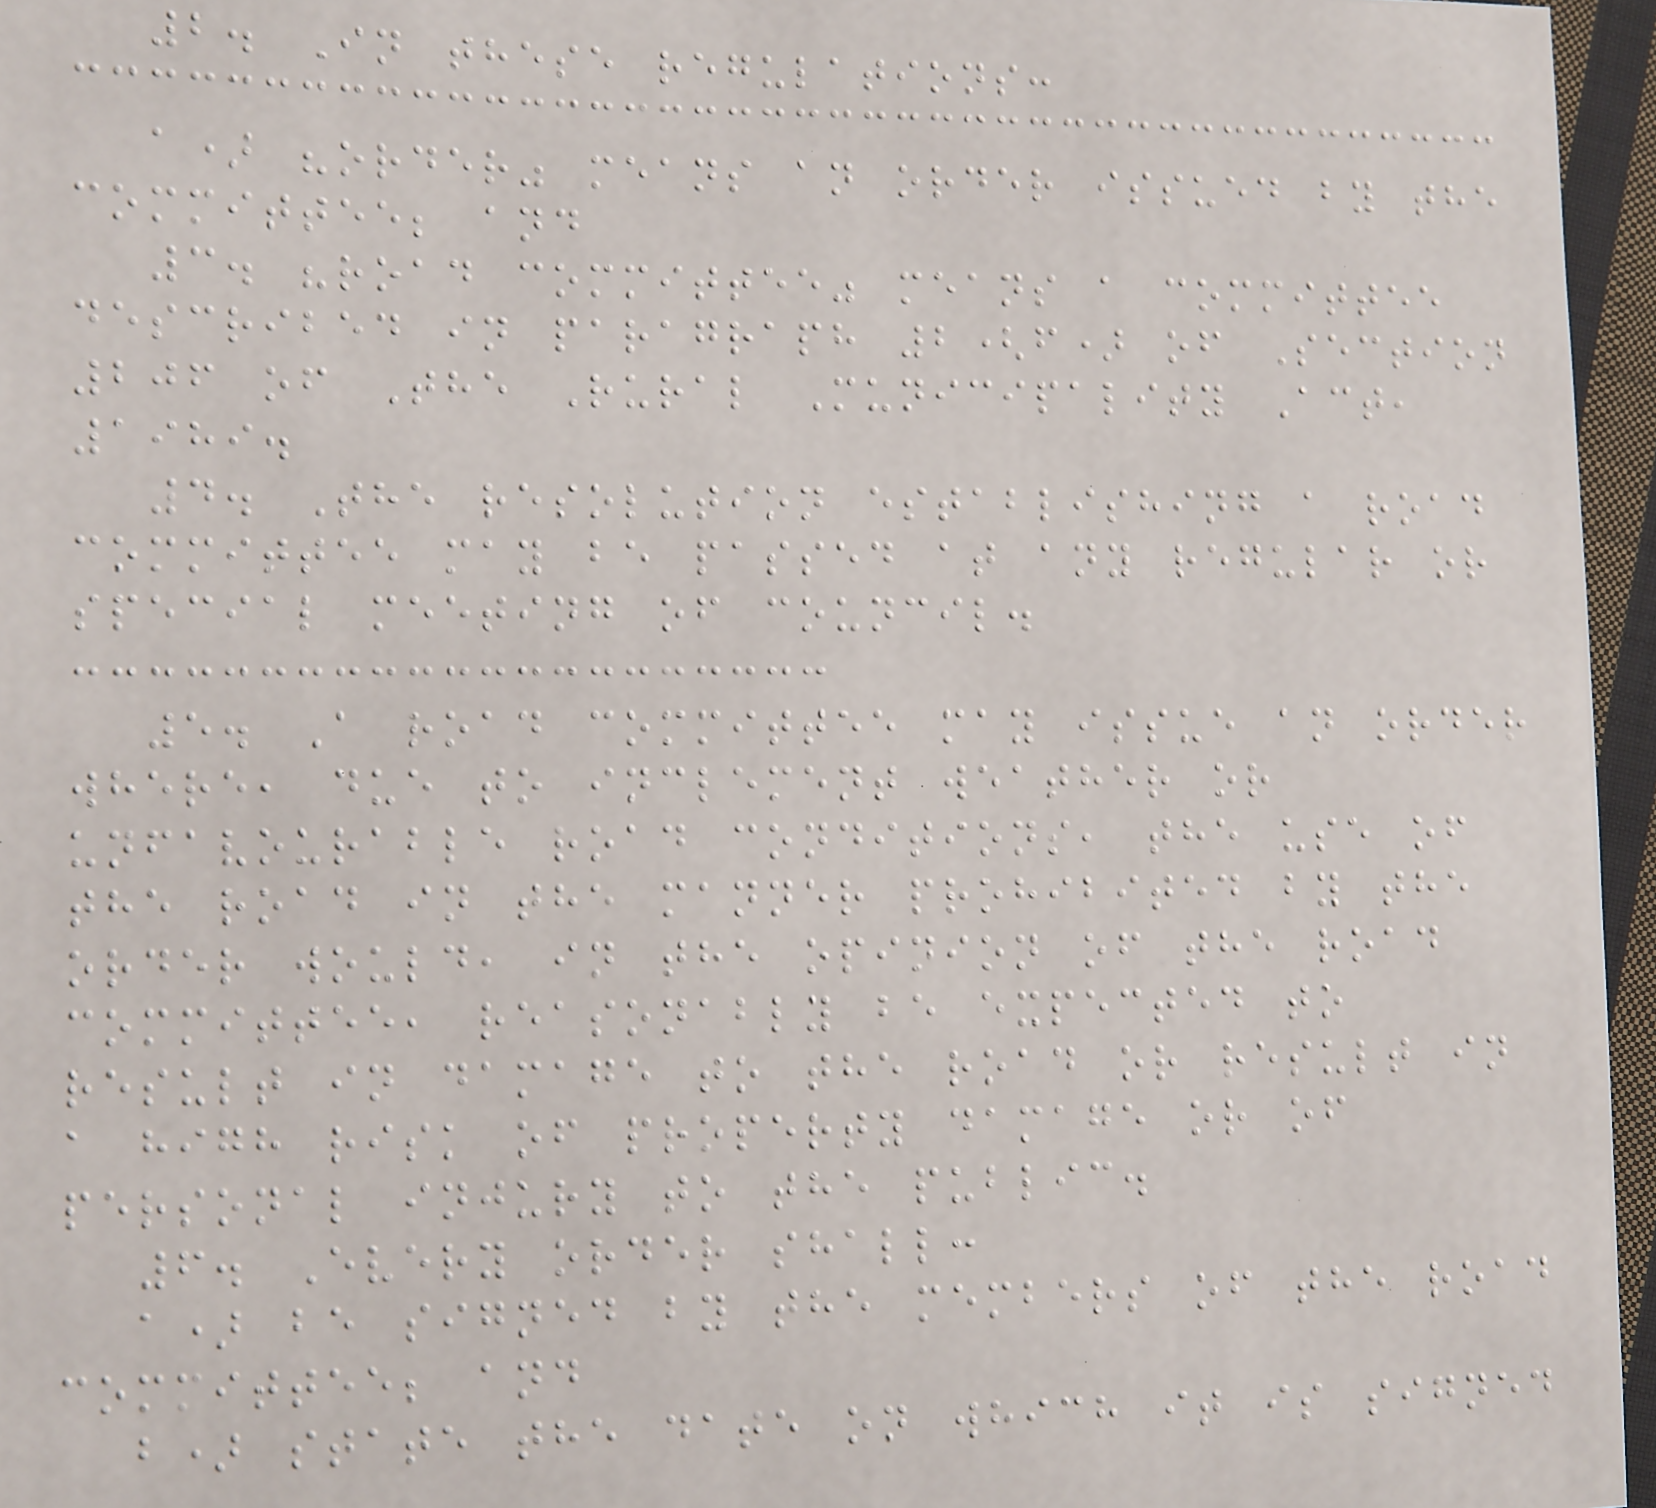2. In these regulations:
a) "order" means an order issued by the
committee; and
3. "road committee" means a committee
described in paragraph 2(f) of Section
206 of The Rural Municipality Act,
1989.
4. The resolution establishing a road
committee may be passed at any regular or
special meeting of council.
5. A road committee may issue an order
where, due to inclement weather or
unfavourable road conditions, the use of
the road in the manner prohibited by the
order would, in the opinion of the road
committee, reasonably be expected to
result in damage to the road or result in
a high risk of property damage or of
personal injury to the public.
6. Every order shall:
a) be signed by the members of the road
committee; and
b) state the date on which it is signed
